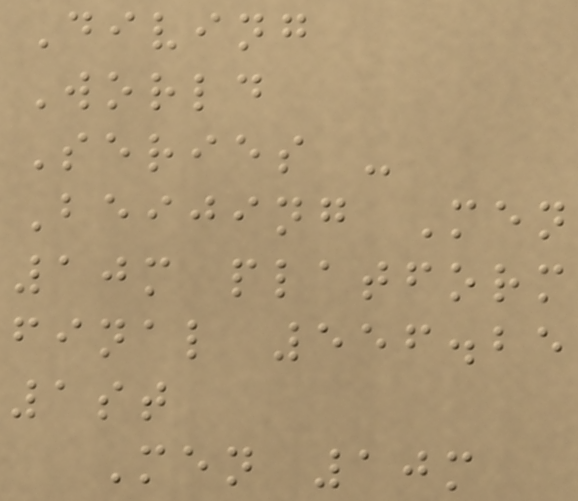Diving
World
Series -
Beijing Men
10m platform
final 556.25
1st
Men 10m
